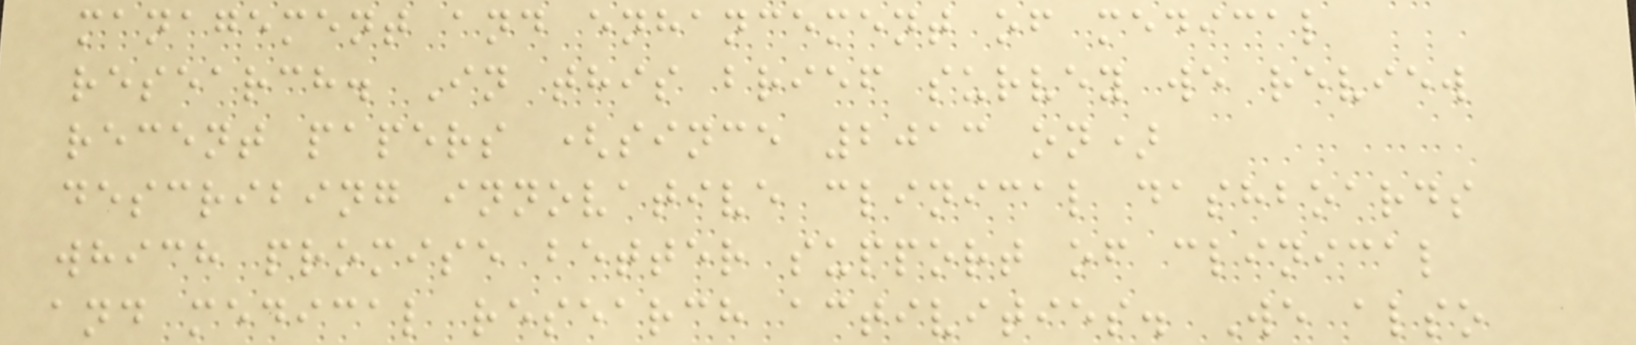management and enhancement of medical
research. In this brief survey we review
recent papers (since 2013 on)
describing innovative clinical dashboards
which promise better support of clinical
and medical research activities. We also
